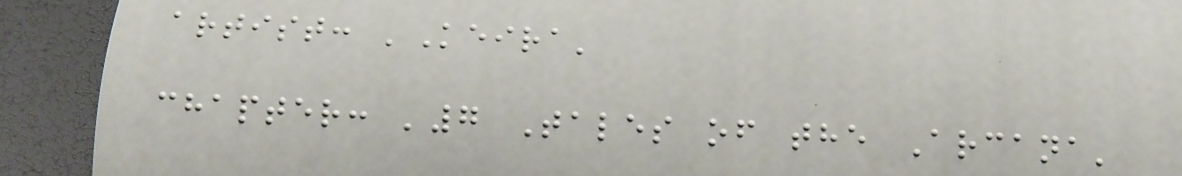artist: 'Keira'
chapter: '7 Tales of the Arcana'
